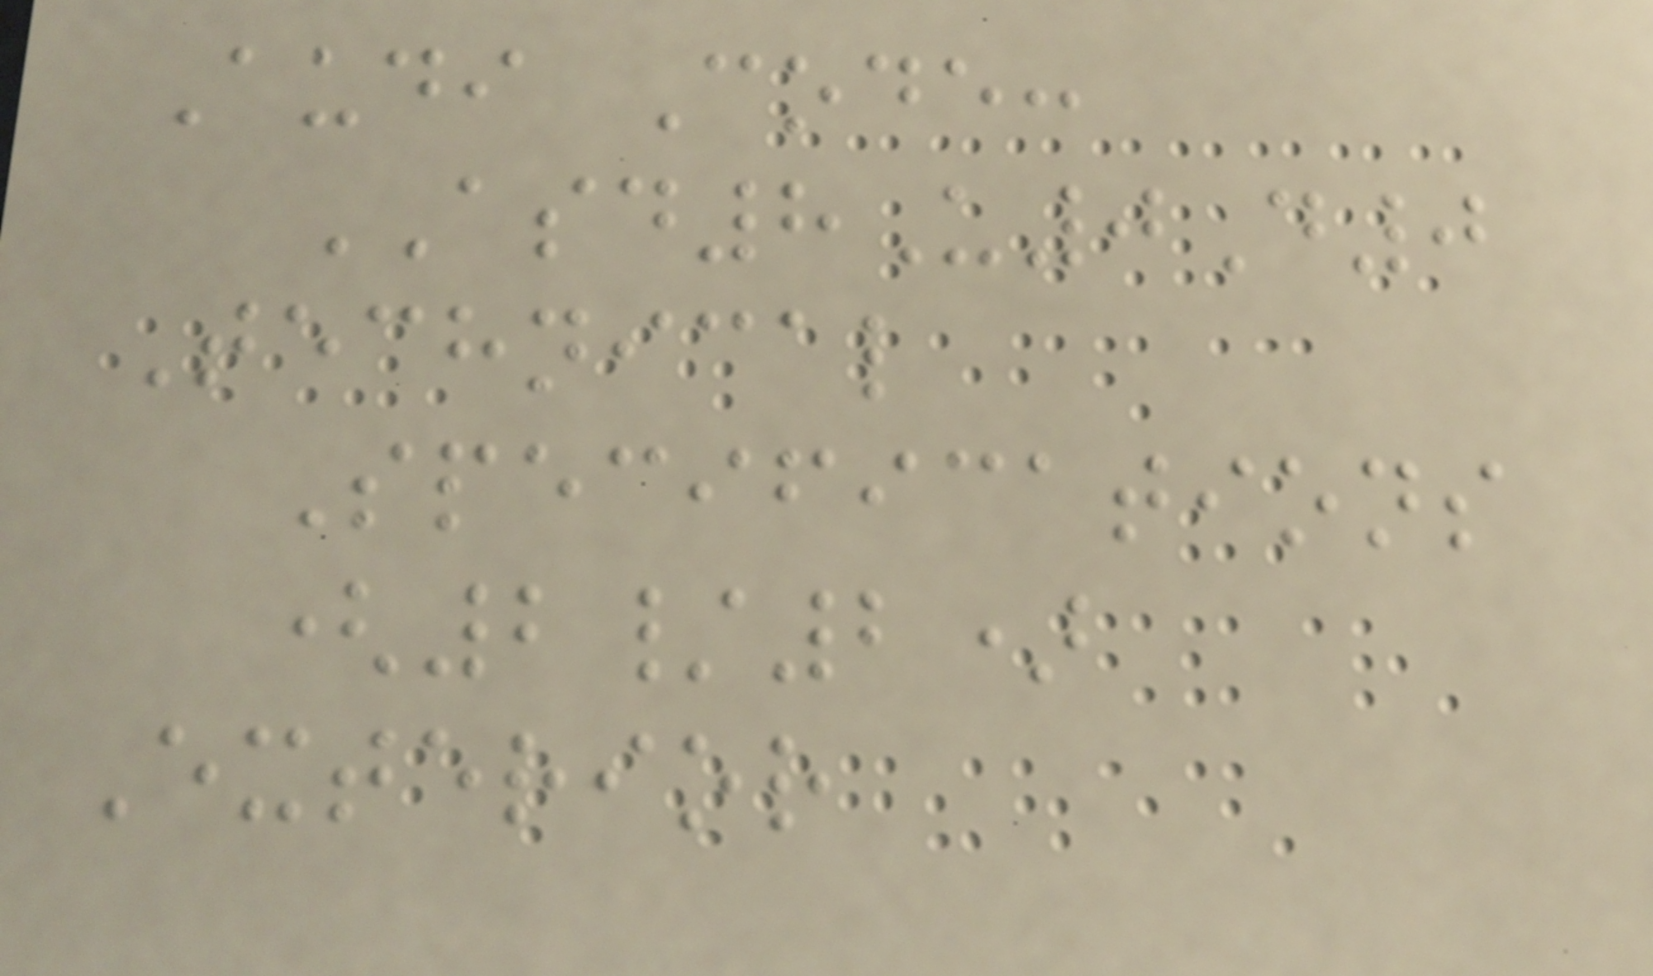Audi Code:
ASD8U0D0
Technical
Specifications
(2/2)
Exterior
